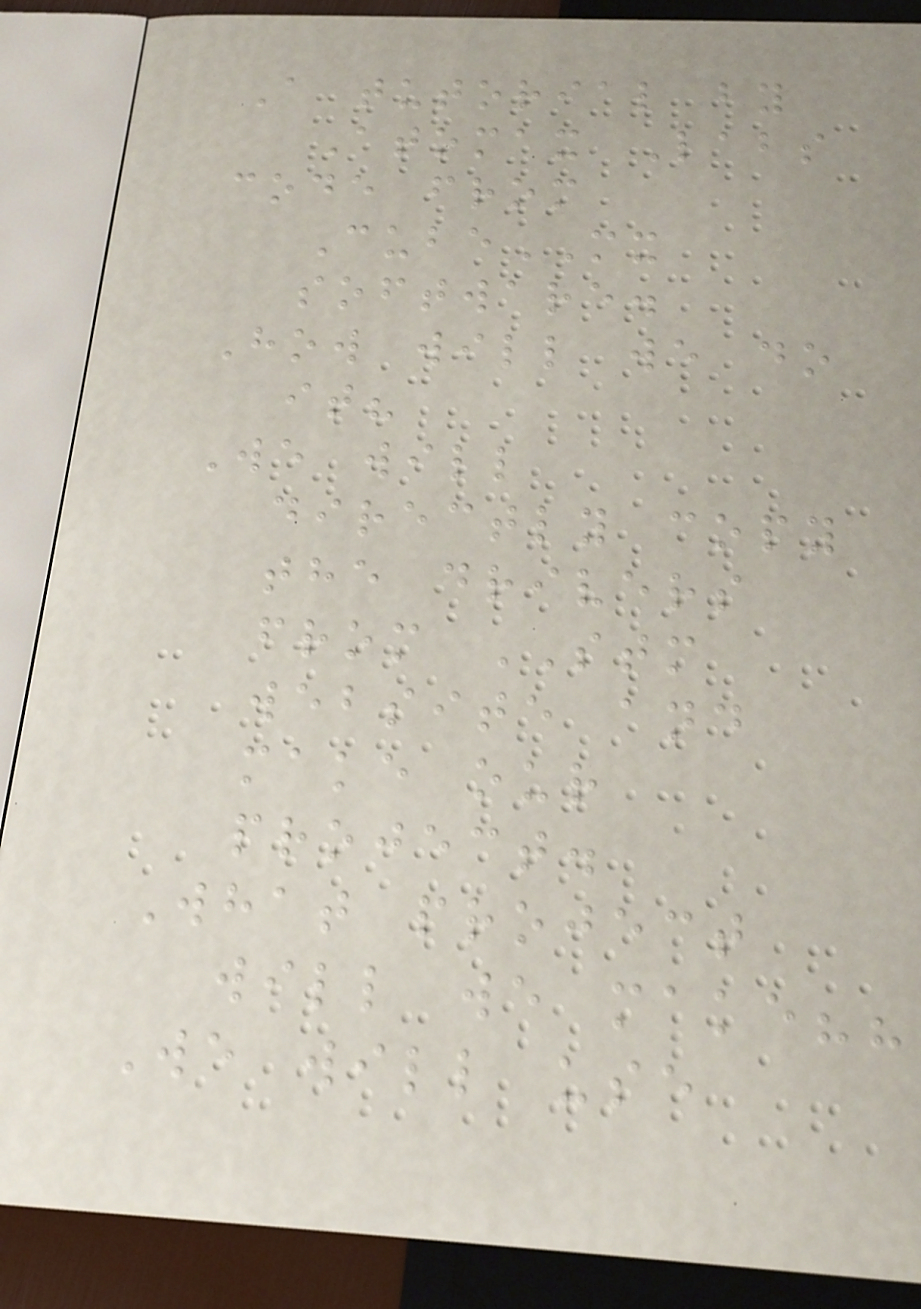A tutorial by
Atomax Labs
code from
CubeMX
software.
How will we do
it?
We will
directly copy
the drivers
from STM
website and
make our
project.
What project
will we make??
We will use
